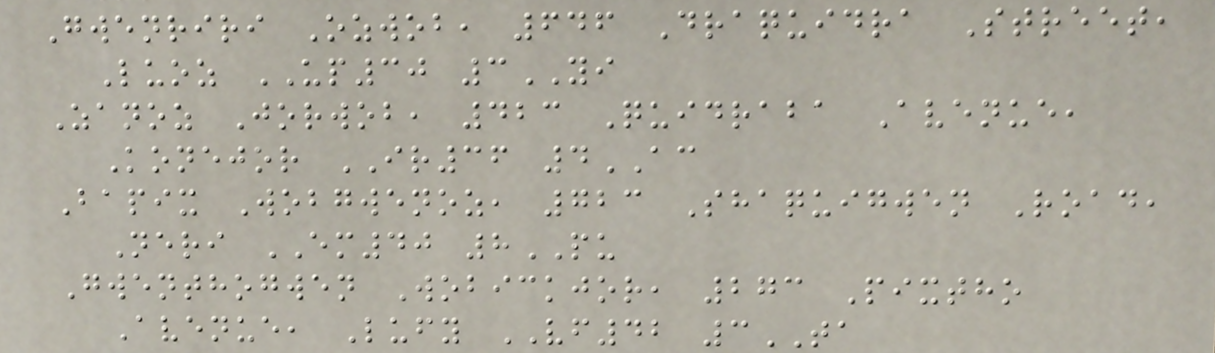Gwenriri Ozwob, 646 Draquidra Street,
Luoz UP30 3YI
Zanoz Jorwob, 423 Quidraba Avenue,
Konejor IR36 4AC
Bapix Wobgwenoz, 723 Shaquigwen Road,
Neri EM40 8PU
Gwenthogwen Wobickjor, 273 Pixtho
Avenue, Lufy VF42 3TA
